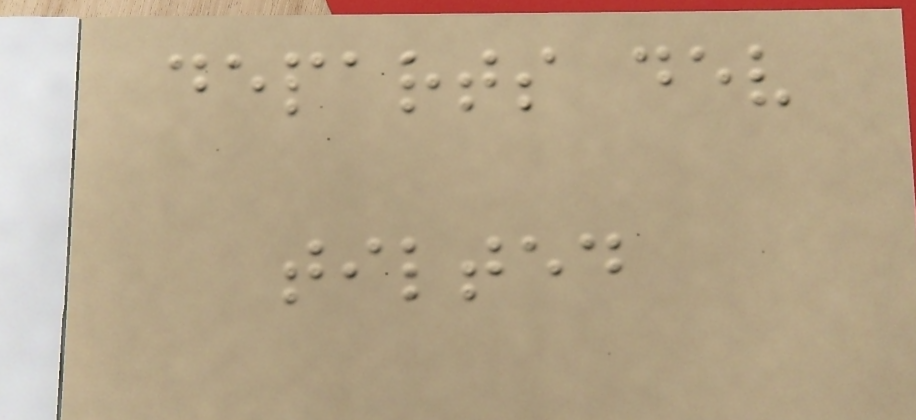departs dev
tilted
